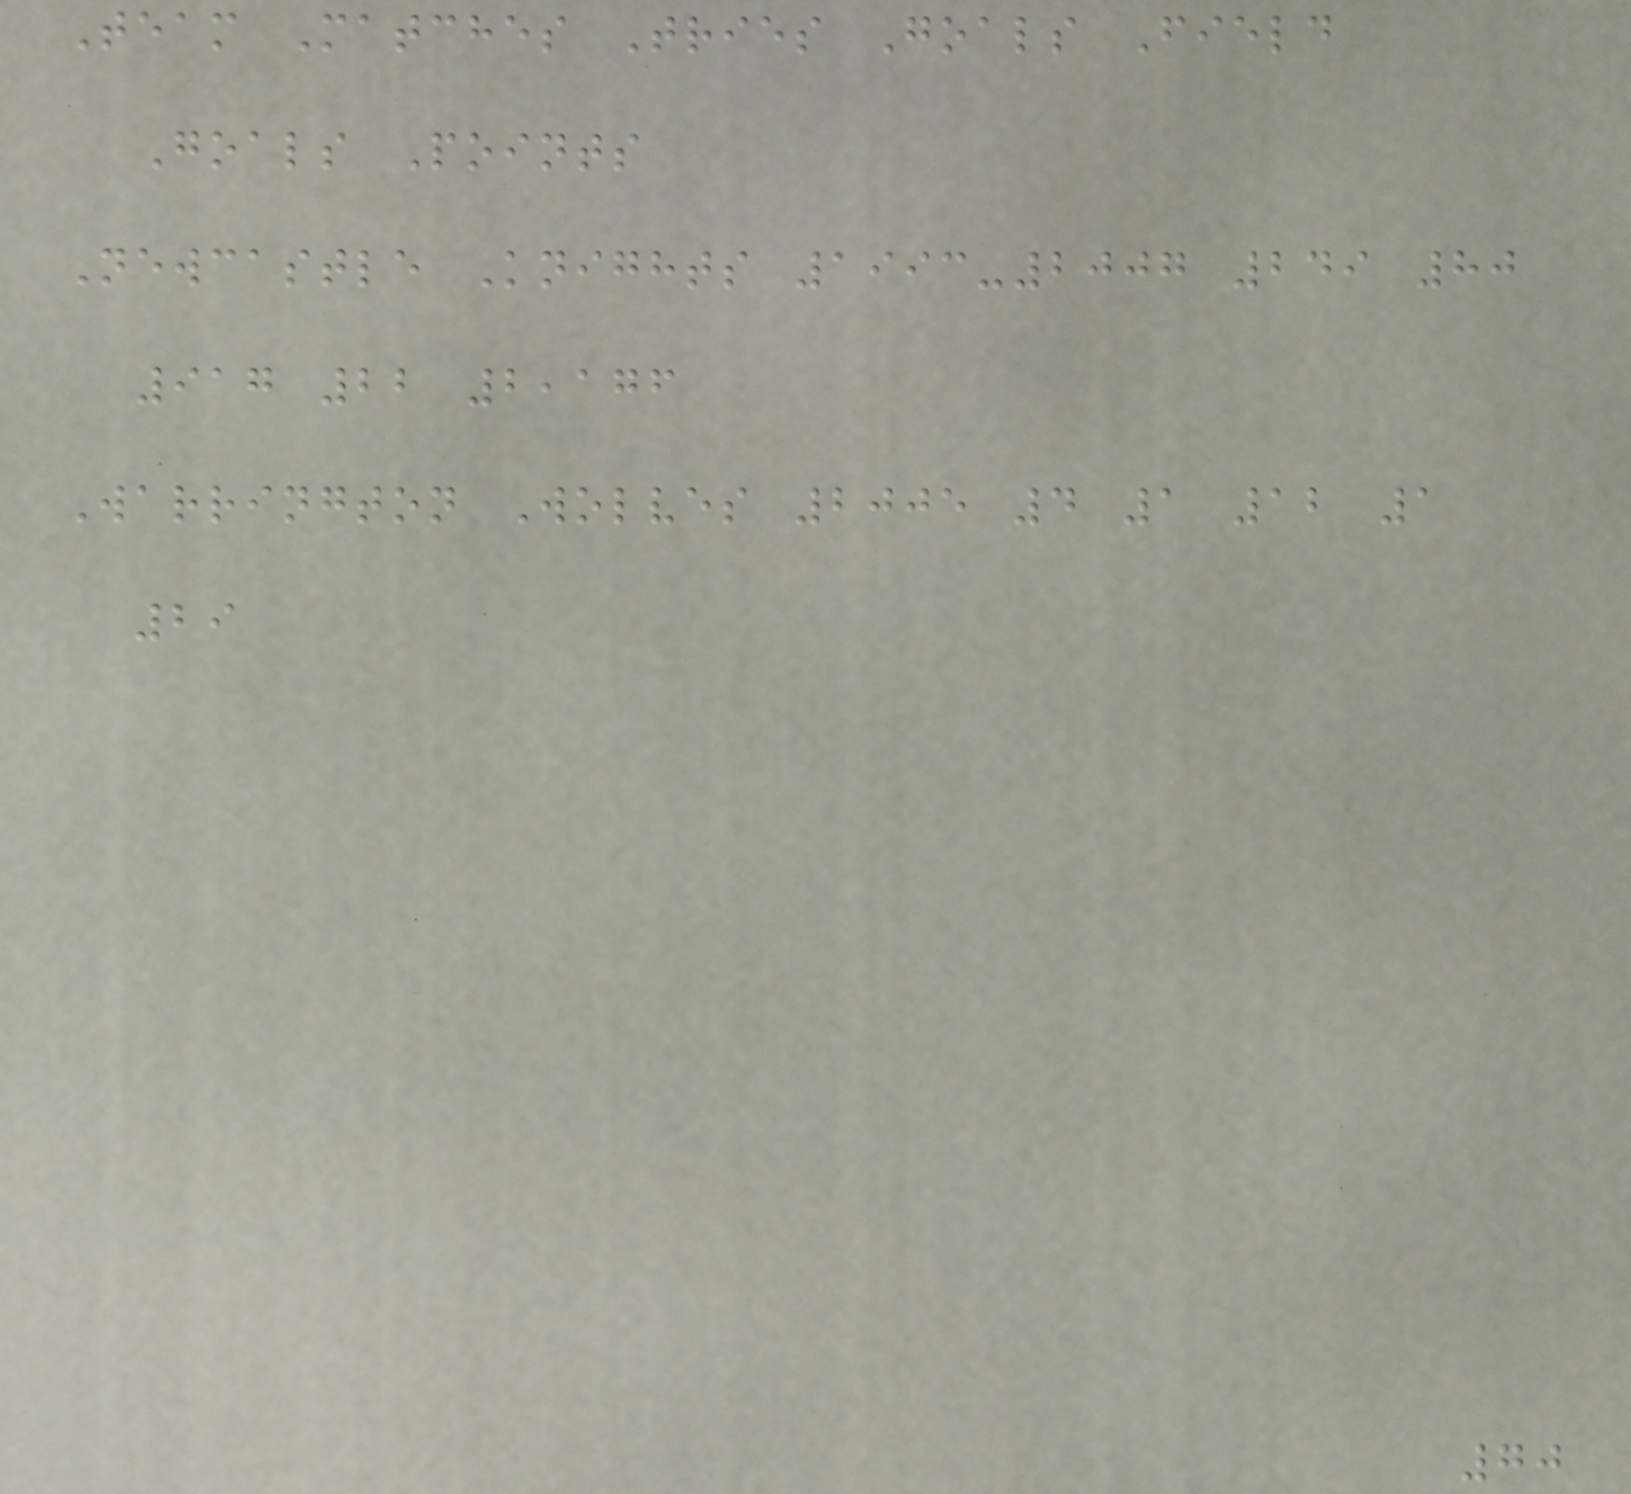Team Matches Tries Goals Field
Goals Points
Newcastle Knights 1993-2007 249 80
917 22 2,176
Warrington Wolves 2005 4 1 12 1
29
70
